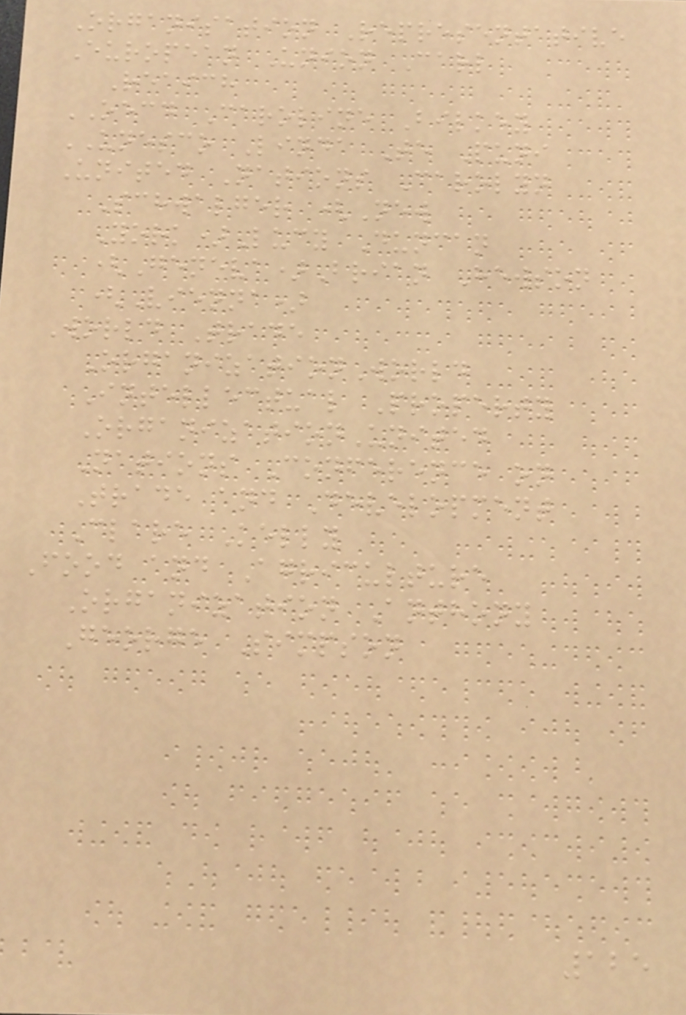Organisation Representative
European Union Carl
Reaich
OECD Caroline Bilkey
UNESCO Linda Te Puni
United Nations Carolyn
Schwalger (New
York)Lucy Duncan
(Geneva)Brian Hewson
(Vienna)
World Trade
OrganizationWorld
Intellectual Property
OrganizationUnited
Nations Conference on
Trade and Development
Clare Kelly
Food and Agriculture
Organization Anthony
George Simpson
125
